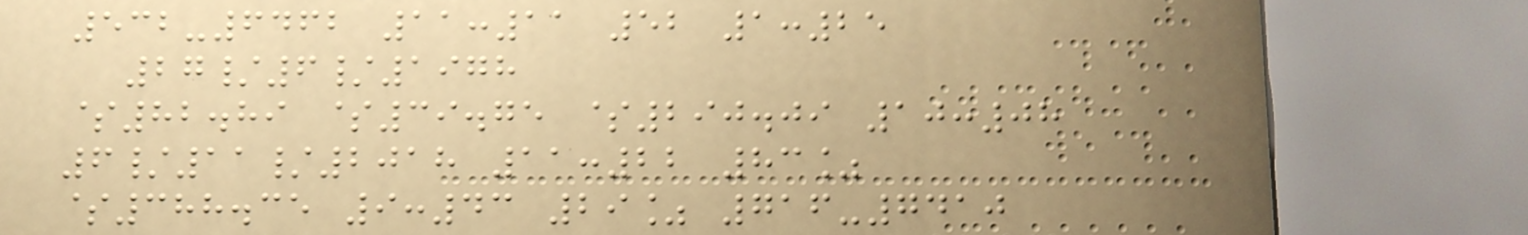532-6462 11:11 52 1:25
27/6/1978
$82.89 $39.75 $290.09 10:08
6/11/2018 11:22 83%
$388.35 9:43 29% 716-7410
